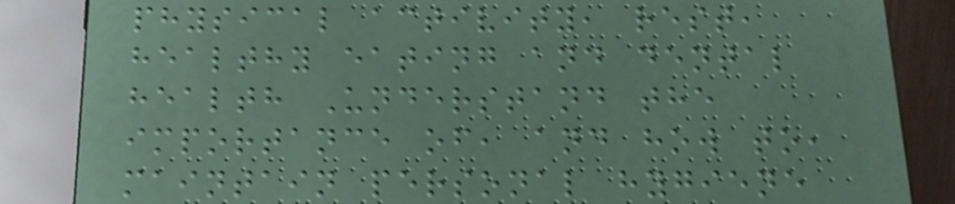physical activity, rest,
healthy eating and dental
health Understand the
importance of, and how to,
maintain personal hygiene
